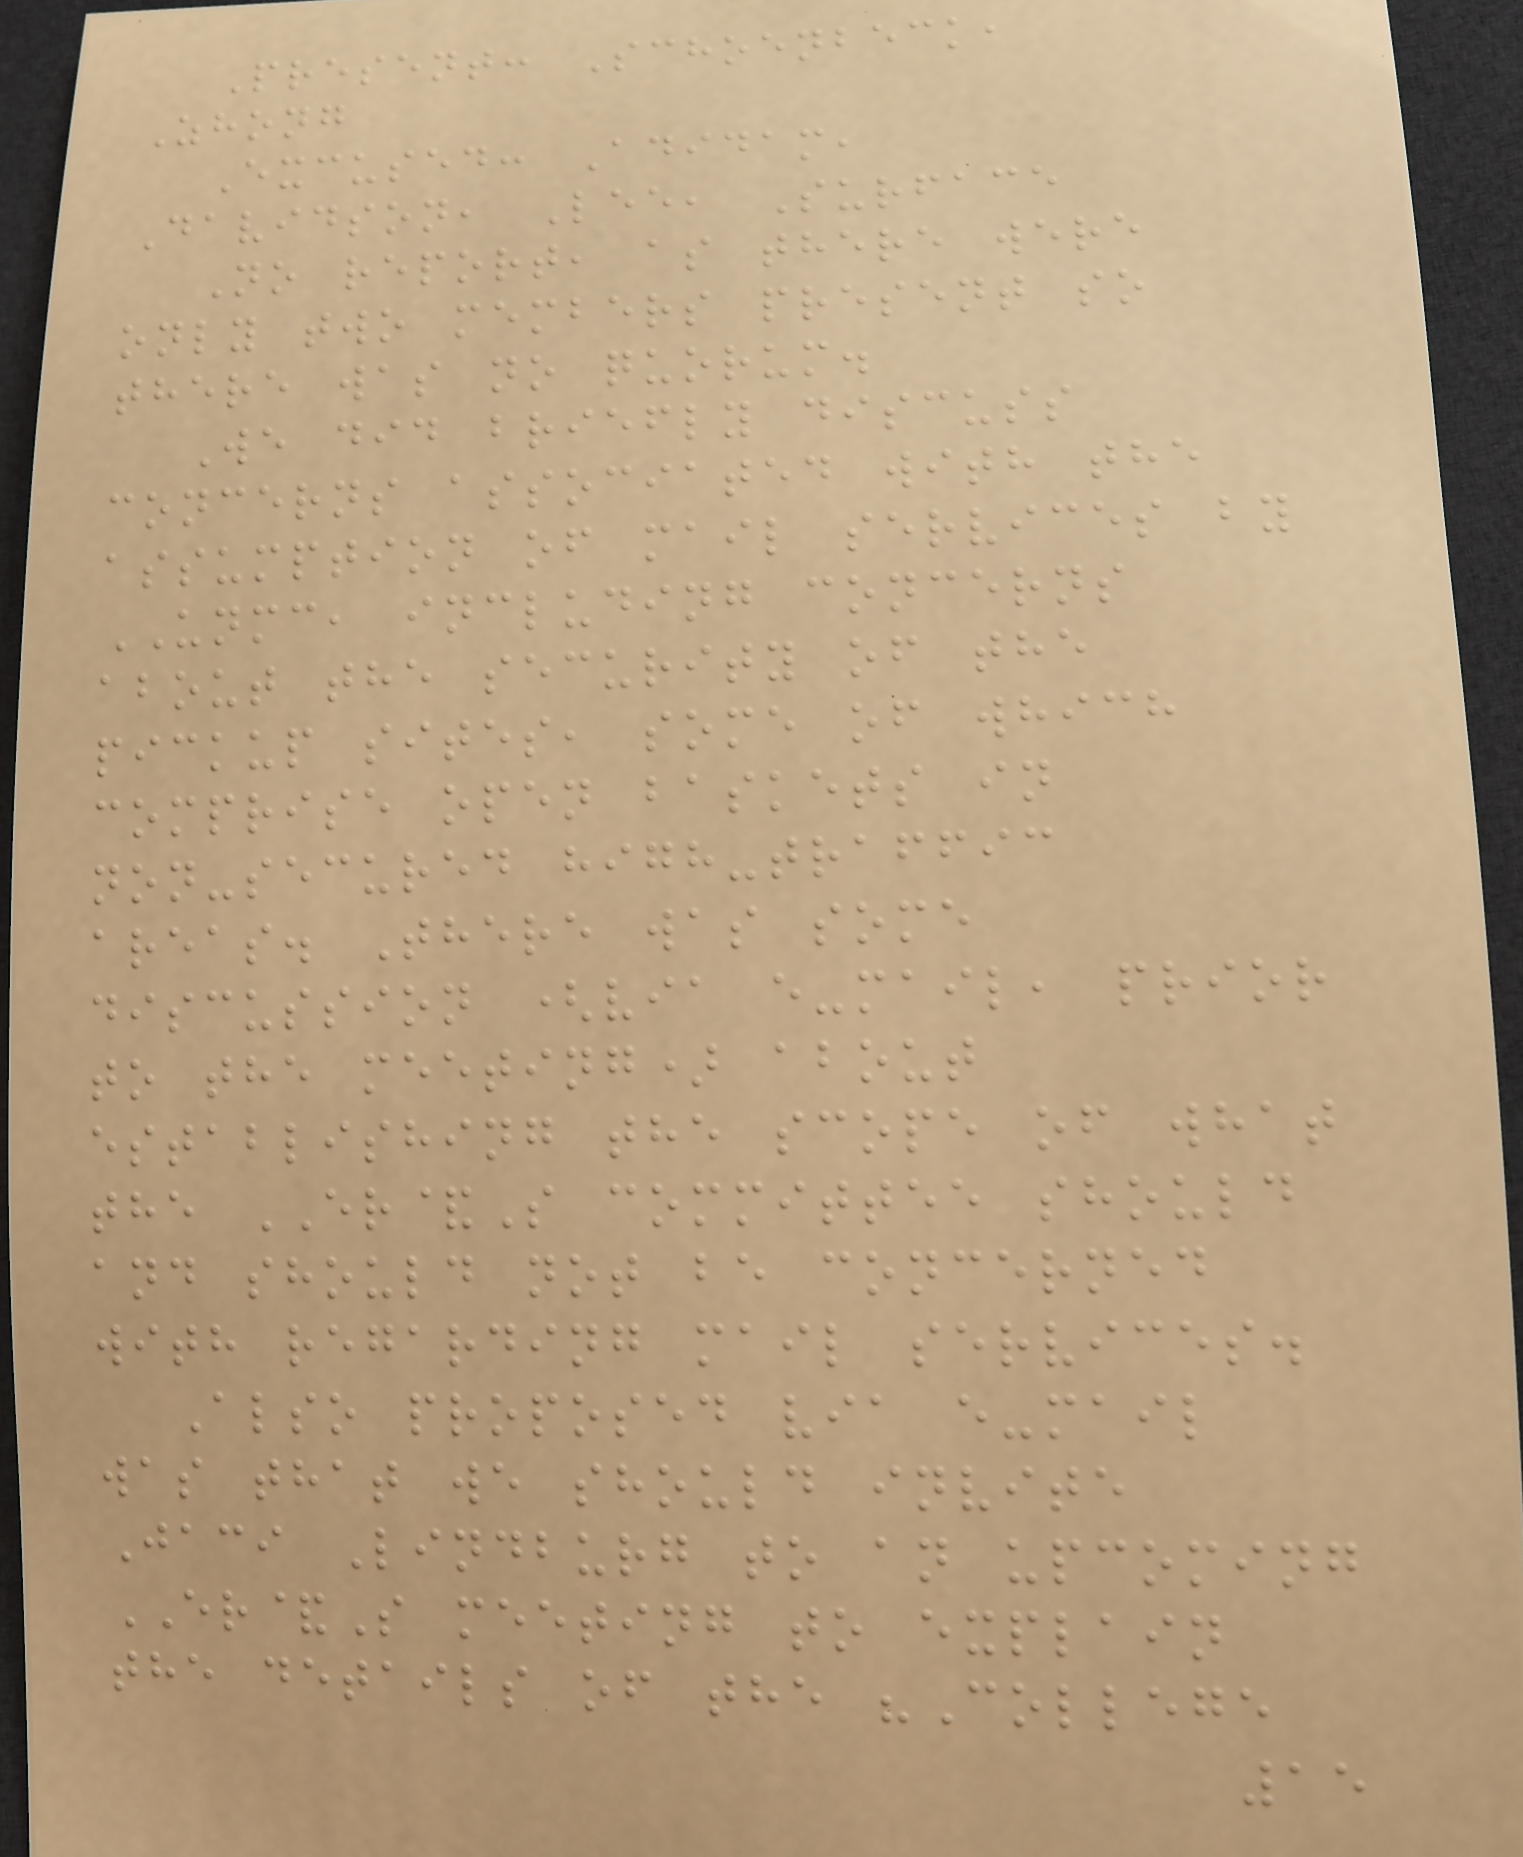Present: Schoenbeck,
Zhong
Excused: Adidam,
Davidson, Lee, Surface
No report, as there were
only two members present so
there was no quorum.
We did briefly discuss
concerns associated with the
assumption of mail services by
UNMC, including concerns
about the security of the
pickup sites, some of which
comprise open baskets in
non-secured high-traffic
areas. There was some
discussion (via e-mail, prior
to the meeting) about
establishing the scope of what
the ER&S committee should
and should not be concerned
with regarding mail services.
Also proposed via e-mail
was that we should invite
Jaci Lindburg to an upcoming
ER&S meeting to explain
the details of the "College
15
